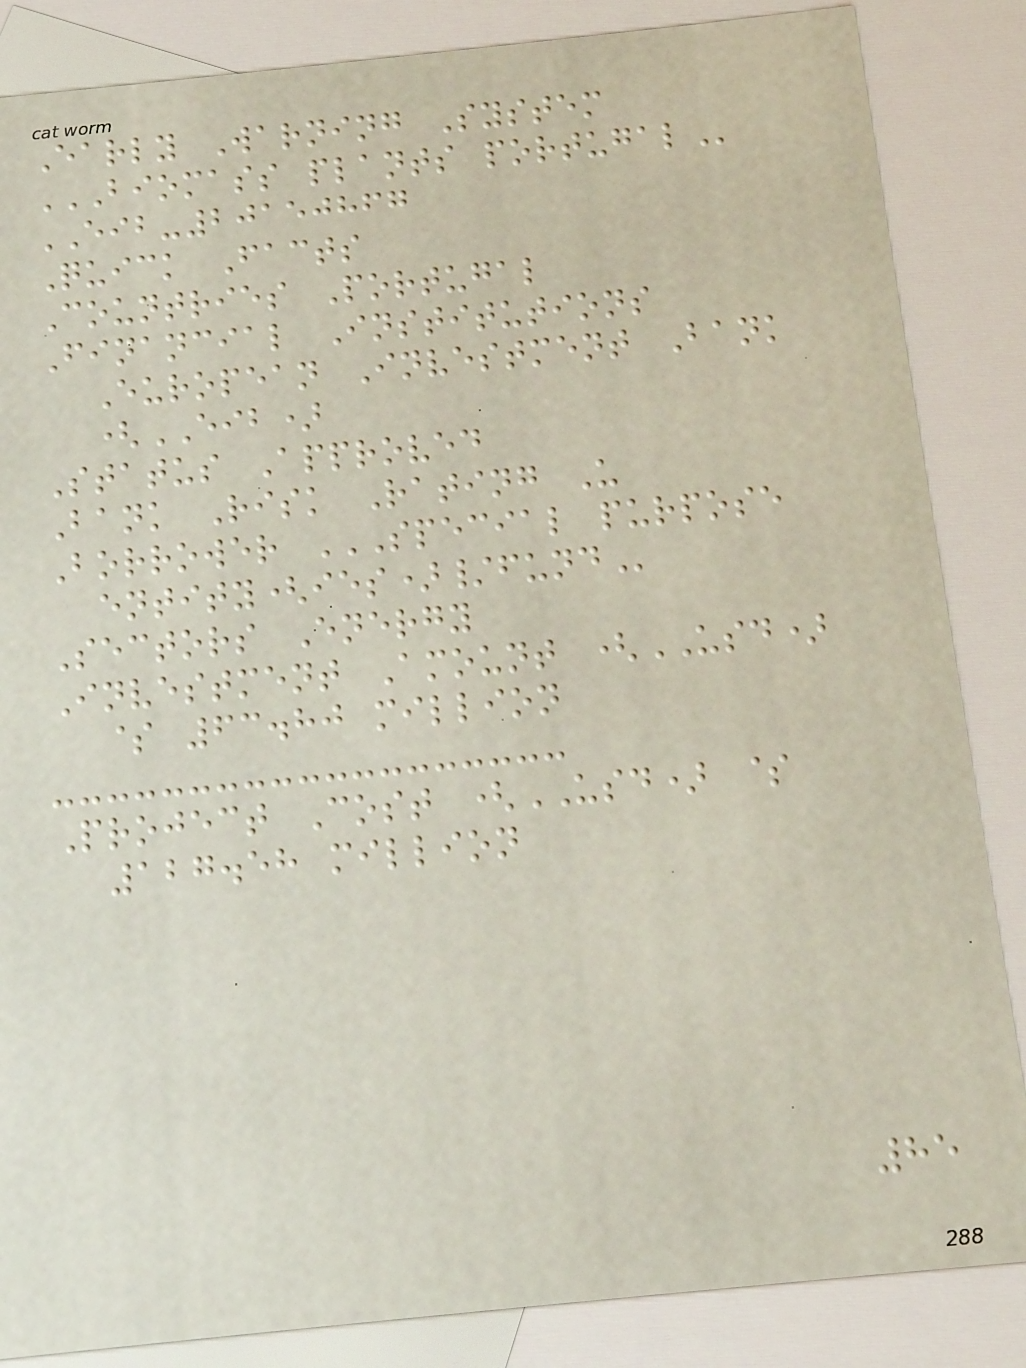Early Warning System
BIOMASS PLANTS PORTUGAL
EIB-20150867
Quick Facts
Countries Portugal
Financial Institutions
European Investment Bank
(EIB)
Status Approved
Bank Risk Rating U
Borrower SPECIAL PURPOSE
ENTITY(IES)/FUND
Sectors Energy
Investment Amount (USD)
$ 63.80 million
Project Cost (USD) $
127.58 million
85
